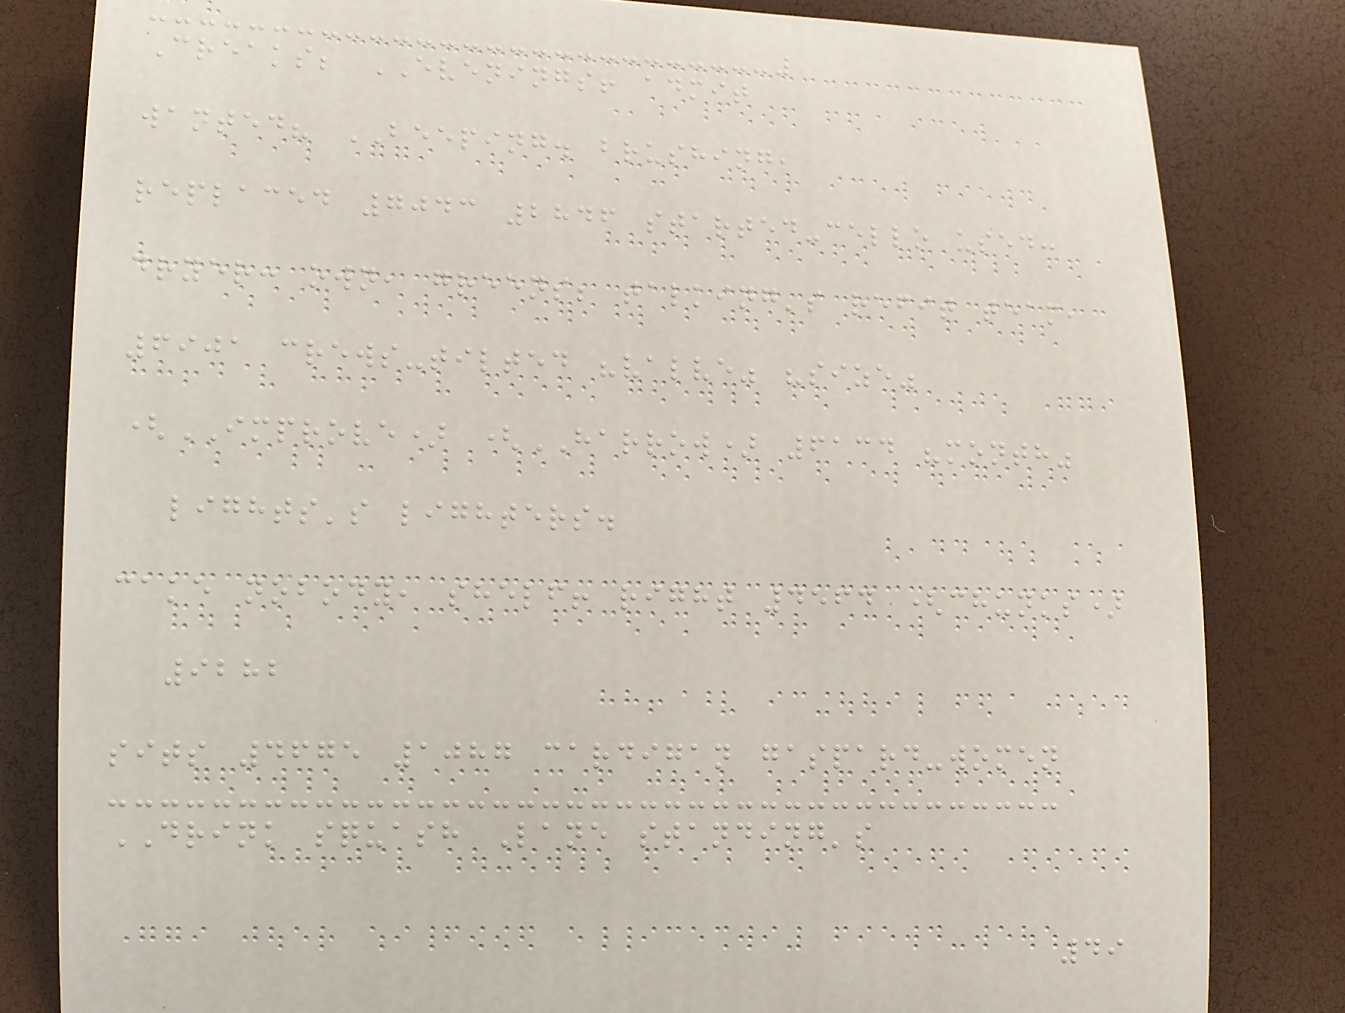Creaks; EVENINGS! admit
wanted? BEEPING. brushing,
replaced 7043 2846 started-cello used:
dryer: own, greens; talking's refit team,
6901 crews-tilted "valve" "size"
(IMPROVE) (HARROW) 6134 "month"
lights's lighters.
cake nobody, shelf! right 4564 (chunks)
9282
sits 4675 1087 cardigan gaspard-women
DRINK squash Lane standing's
49
